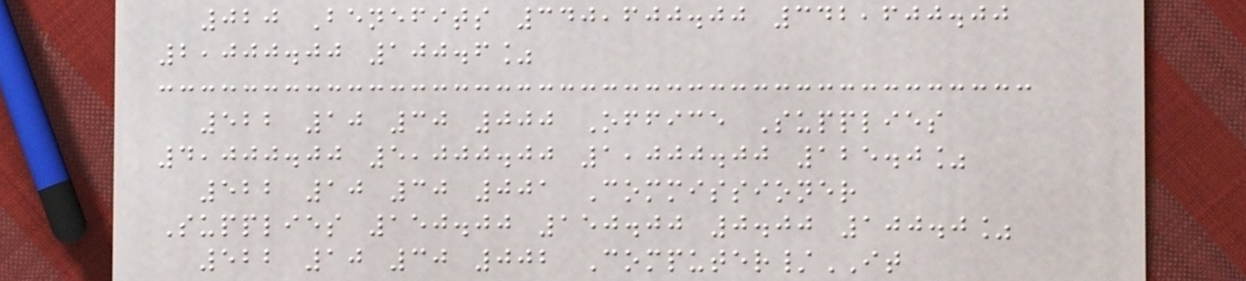020 Benefits 340,600.00 342,600.00
2,000.00 100.6%
522 10 30 000 Office Supplies
4,000.00 5,000.00 1,000.00 125.0%
522 10 30 001 Commissioner
Supplies 150.00 150.00 0.00 100.0%
522 10 30 002 Computer/IT
